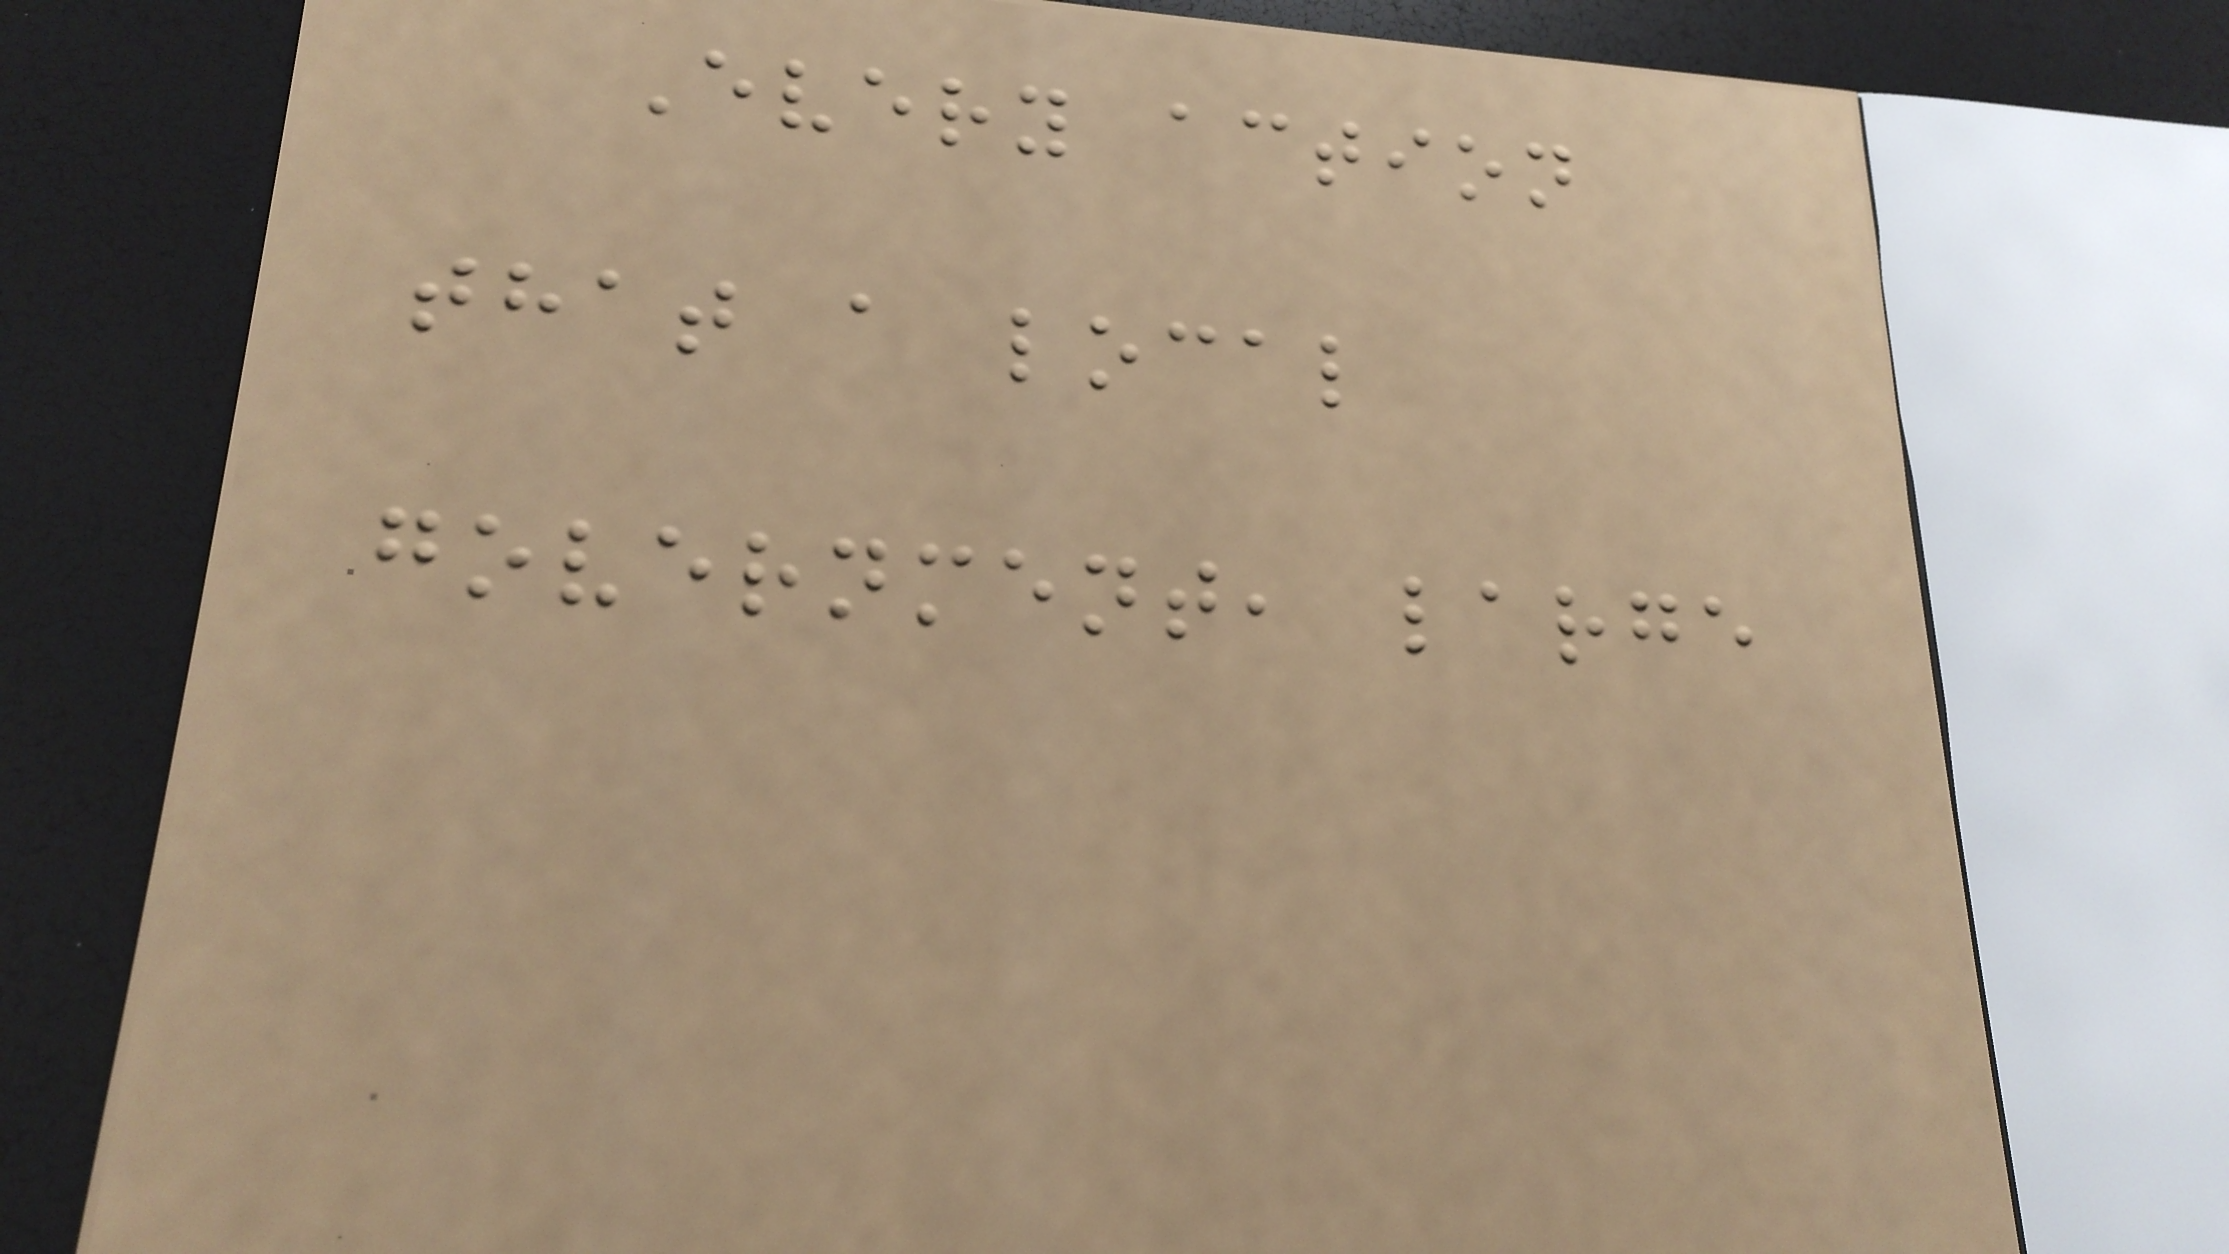Every action
that a local
government, large
